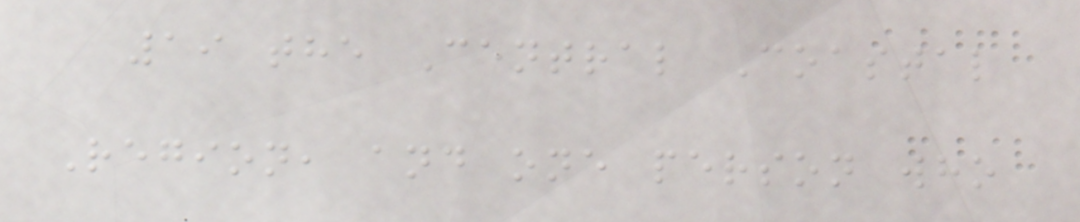19 the Central Coastal
Region, and one person who
